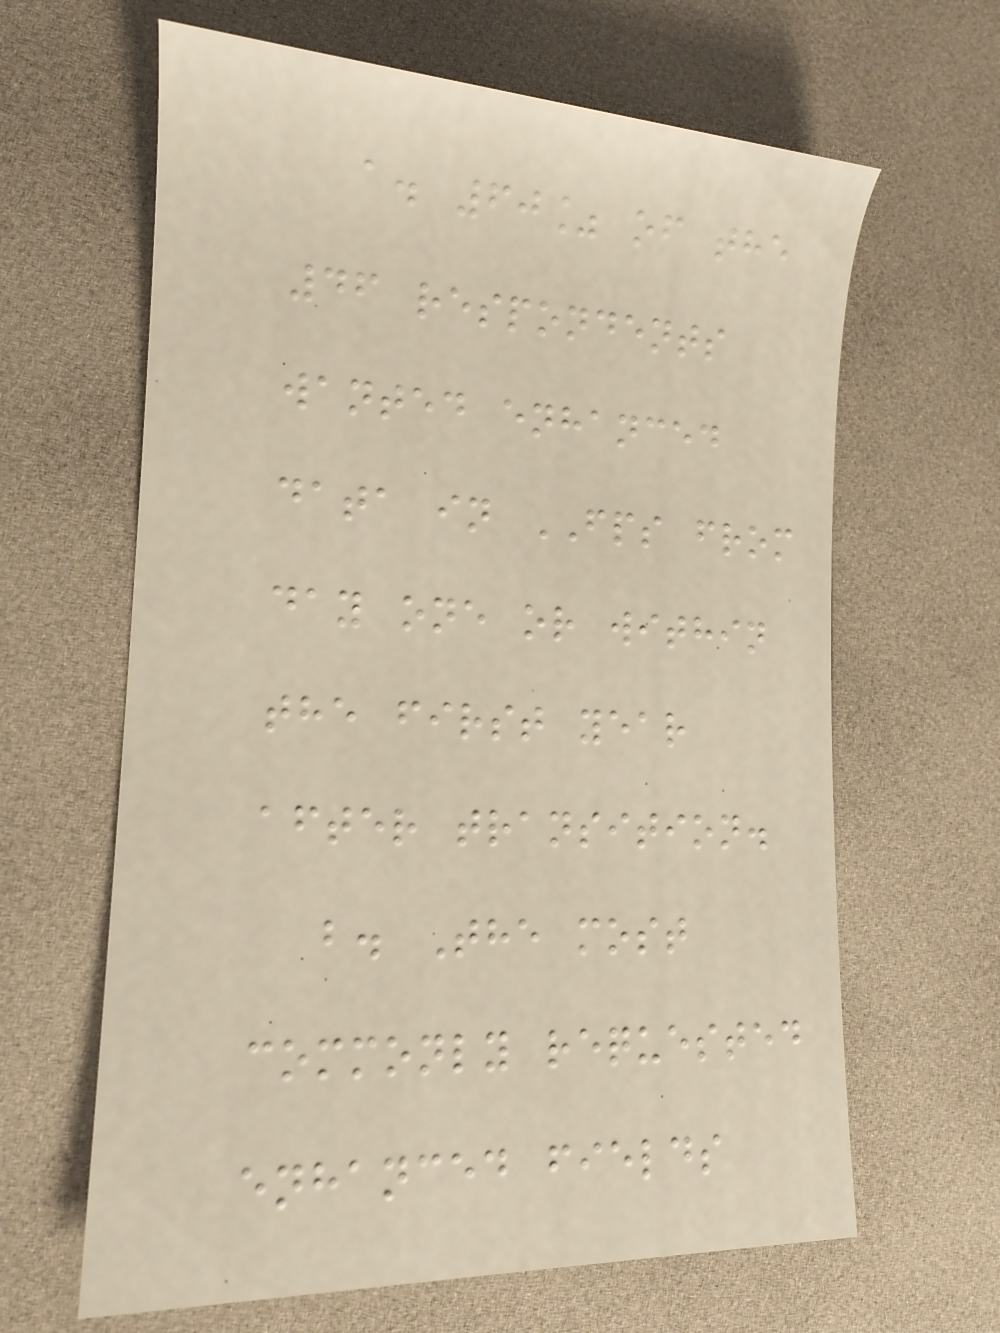a. 60% of the
46 respondents
wanted enhanced
data in FPS from
day one or within
the first year
after transition.
b. The most
commonly requested
enhanced fields
